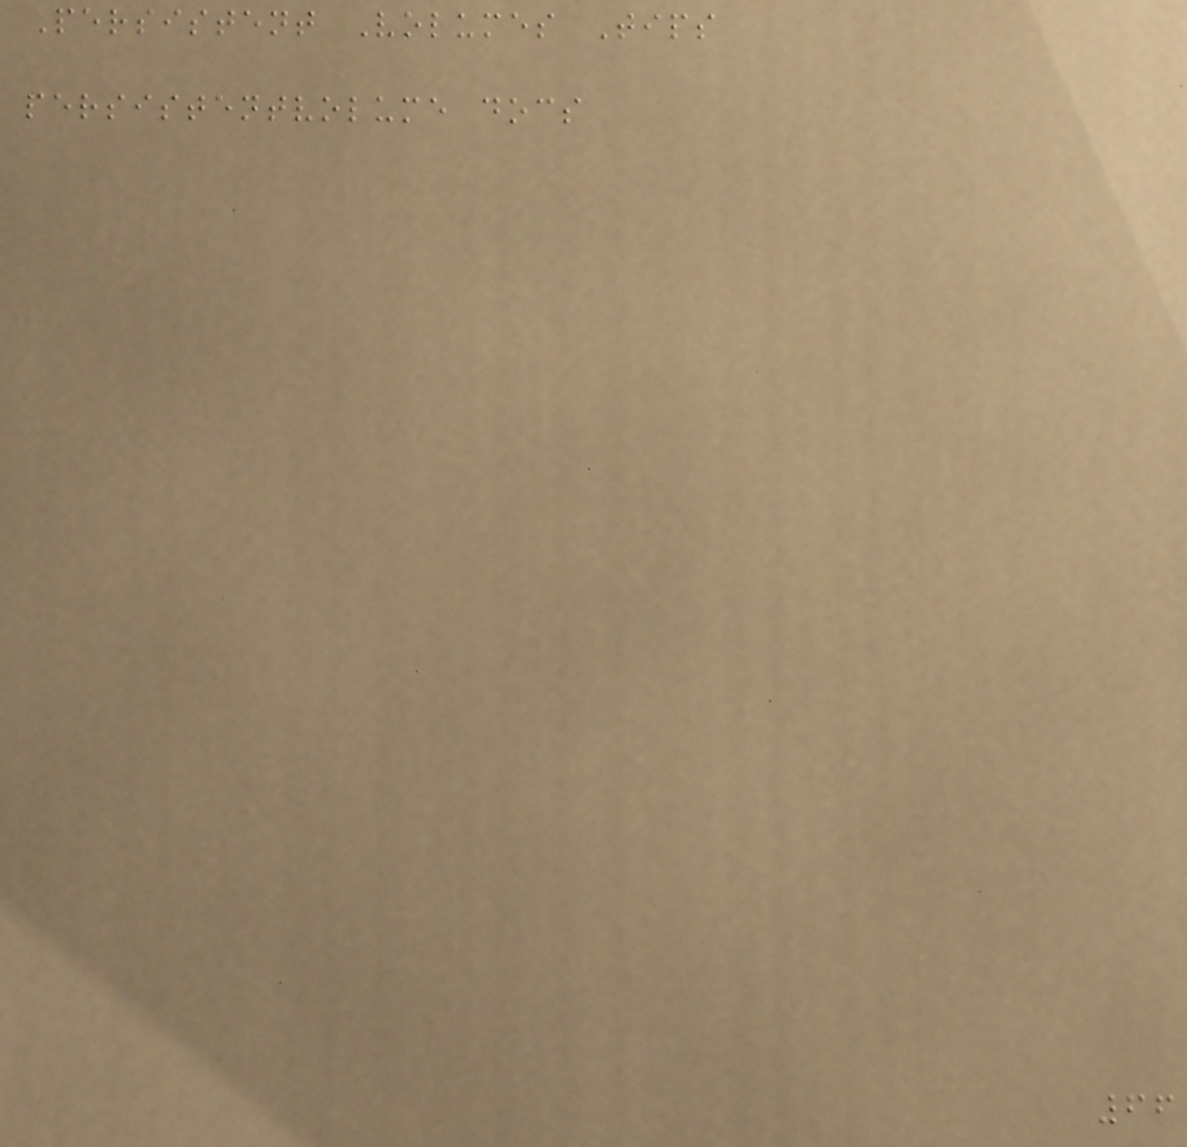Persistent Volumes Tips
persistentvolume docs
66
